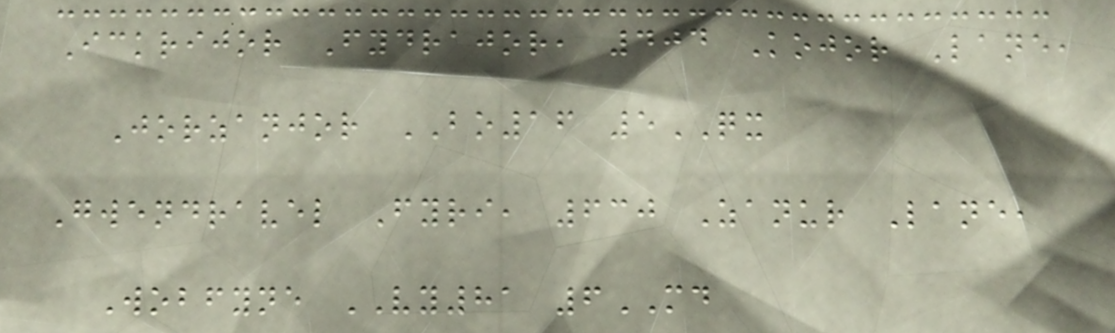Ickrijor Fydrajor, 404 Kojor Lane,
Jorzanjor BO16 5QX
Gwendravel Fyri, 630 Zanur Lane,
Wobfyne VY81 6MD
